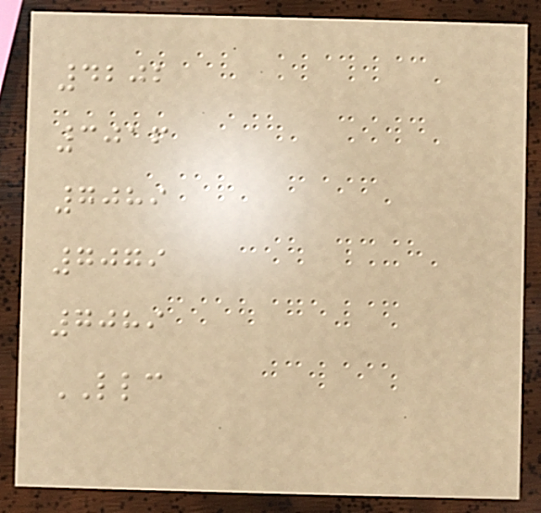4202
3016
7089
7079
7089
LLC
